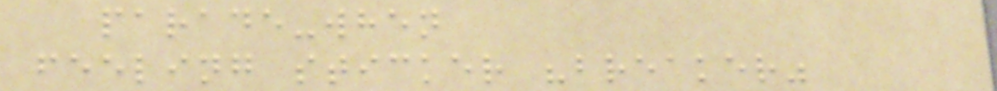parade-when
feeling sticker "breaker"
